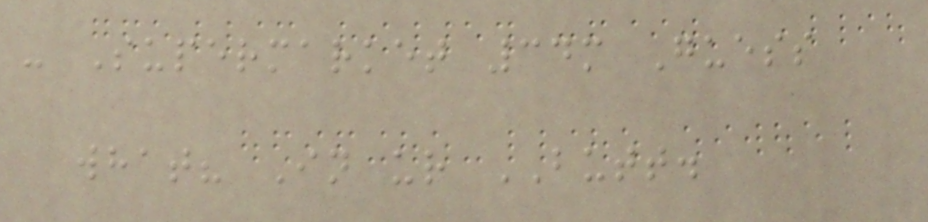- Supermarket 34m Guess
what? In ur BUTT.
